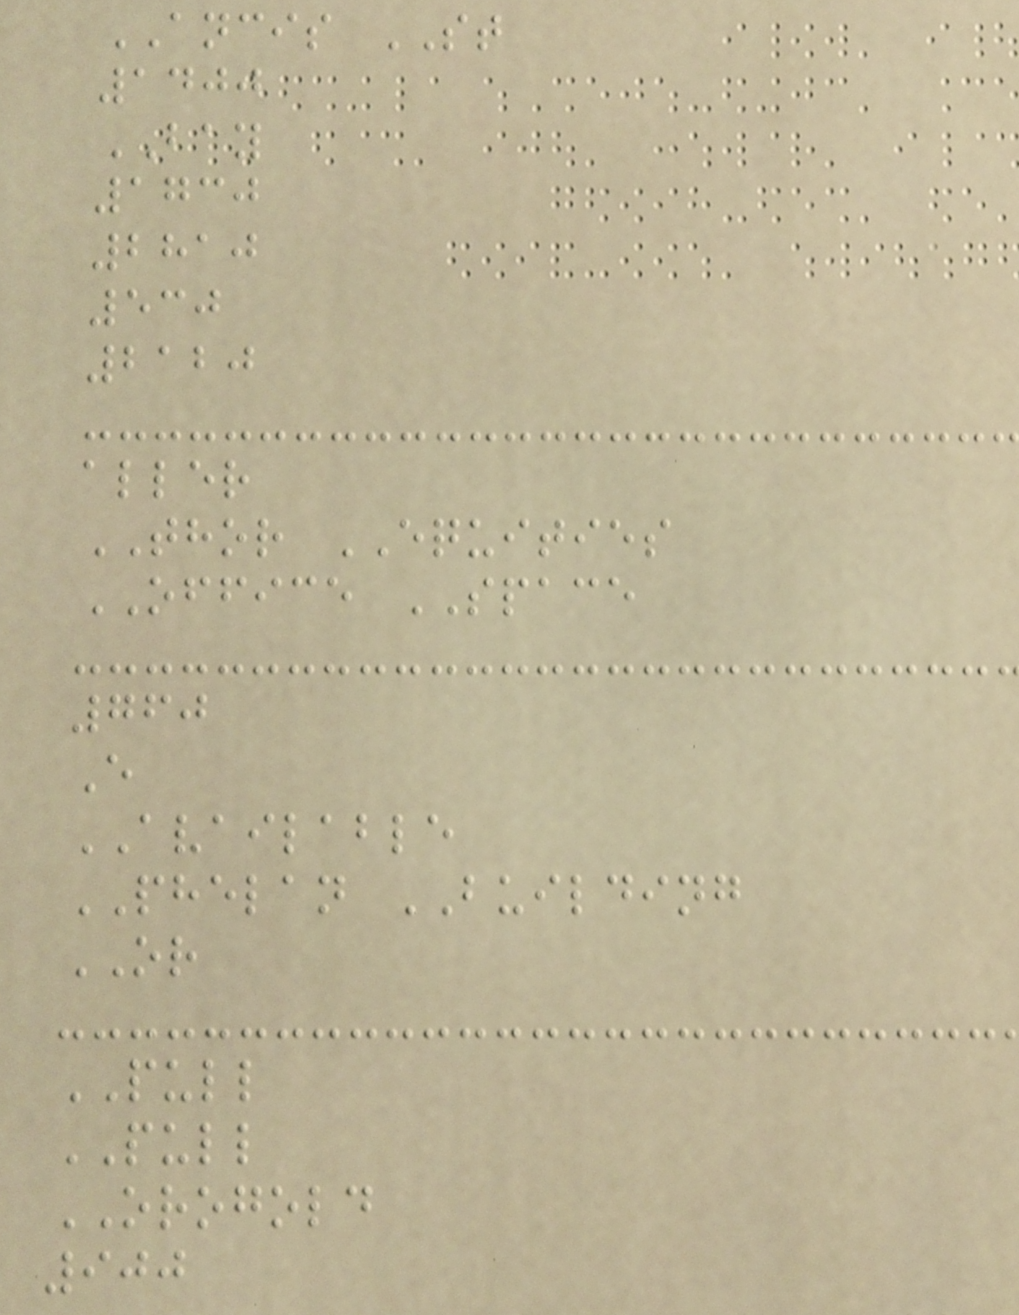ANCIS ST
1400
BAY
1730
2810
530
2120
aller
THOR EQUITIES
OFFICE SPACE
760
E
AVAILABLE
PHELAN BUILDING
OR
PULL
PULL
OROGOLD
900
